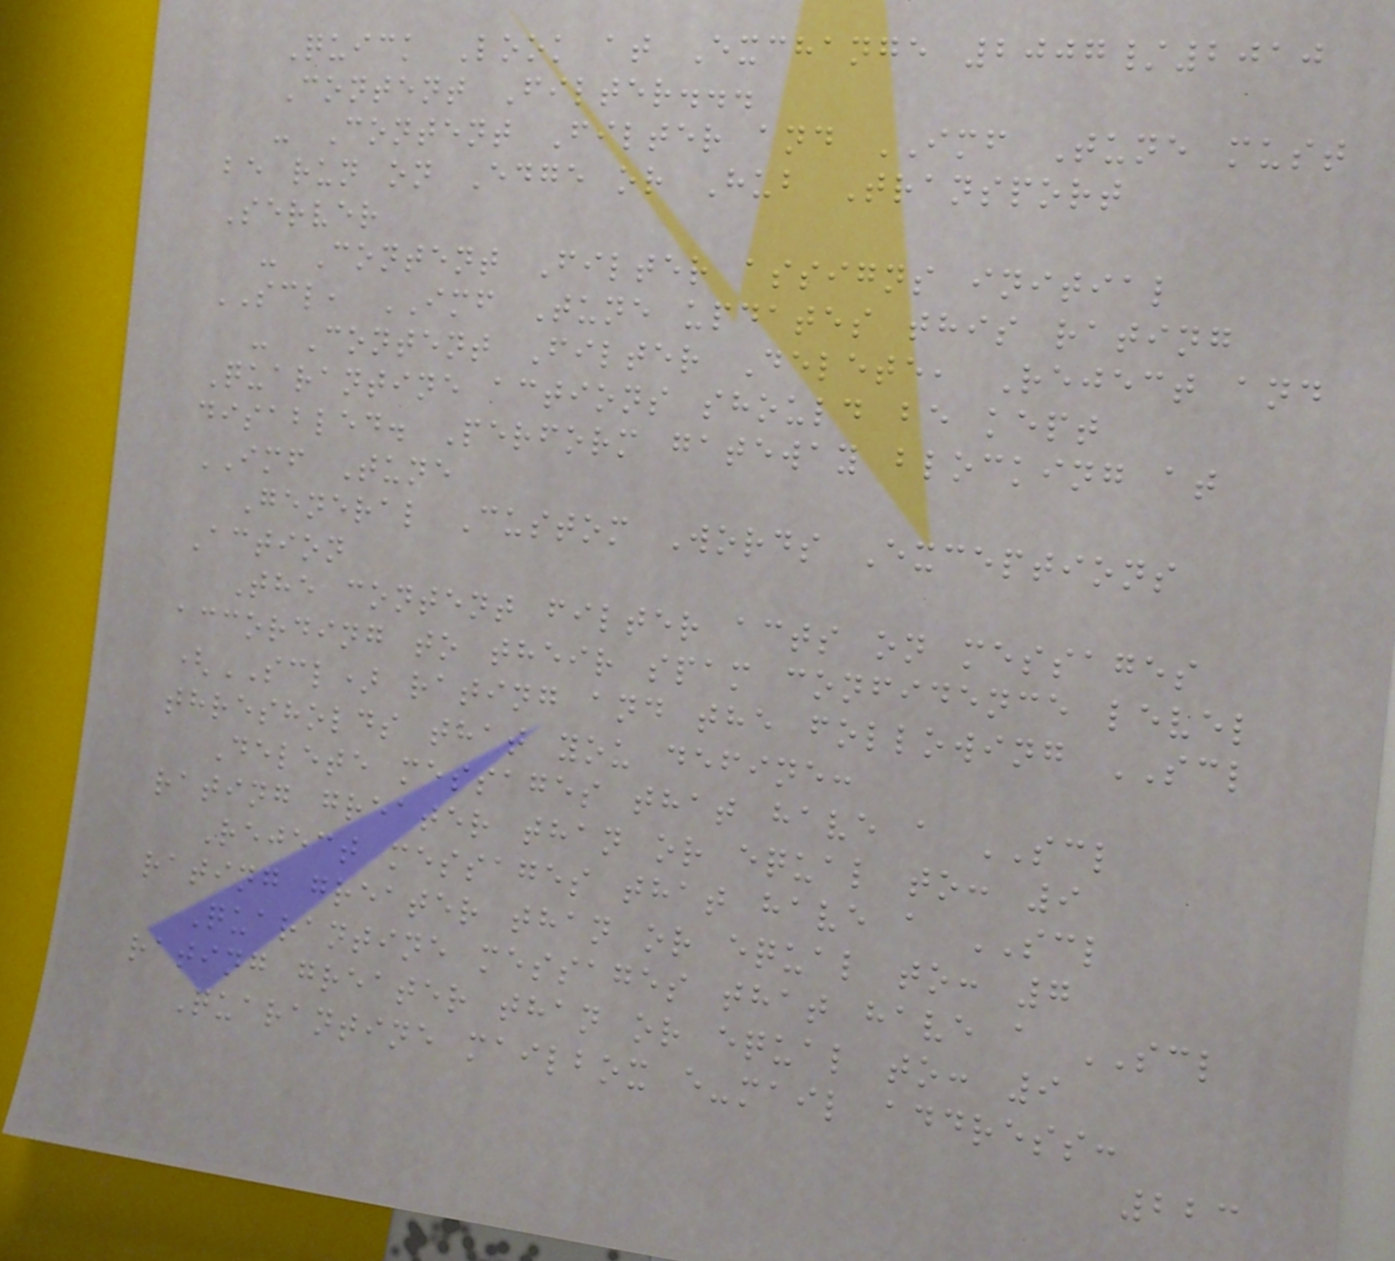Quick Look at Exchange 2007/2010
Content Filter...
- Content Filter and IMF Tune must
be run on Edge or Hub Transport
Server
- Content Filter assigns initial
SCL, IMF Tune updates this rating
- Content Filter Delete, Reject and
Quarantine actions should be kept
disabled. Perform gateway blocking at
IMF Tune
General Custom Words Exceptions
Action
The content filter acts on messages
according to their spam confidence level
(SCL) rating and the following SCL
thresholds that you define:
Delete messages that have a SCL
rating greater than or equal to: 9
Reject messages that have a SCL
rating greater than or equal to: 7
Quarantine messages that have a SCL
rating greater than or equal to: 9
Quarantine mailbox e-mail address:
223
